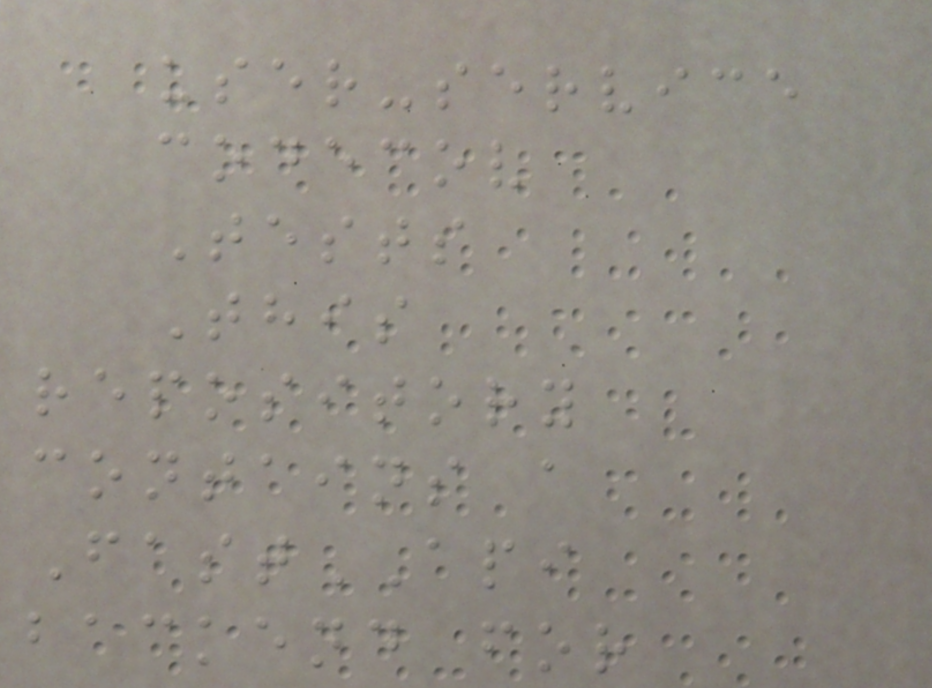user-service
codecov
Tests
This
repository
contains a
FastAPI
backend for
